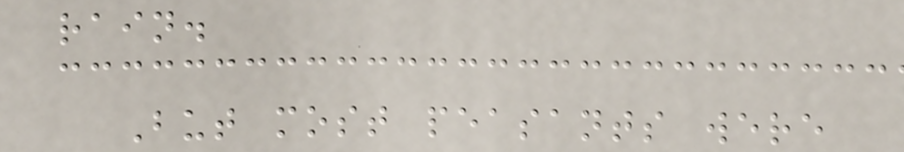rain.
But most peasants were
